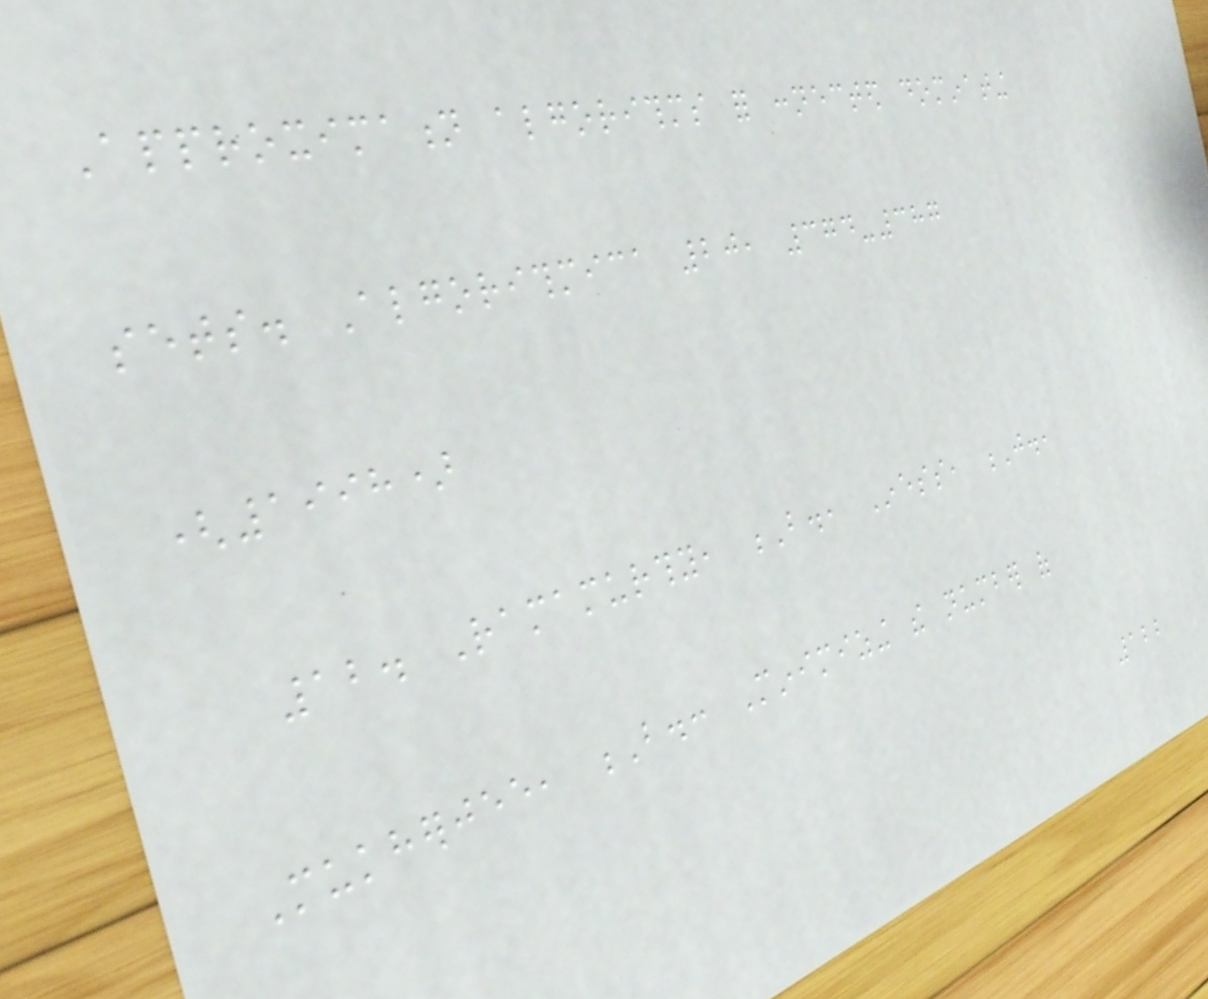Approximation algorithms for connected dominating
sets. Algorithmica 20, 374-387
(1998)
12. Ramamurthy, B., Iness, J.,
Mukherjee, B.: Minimizing the number of
122
